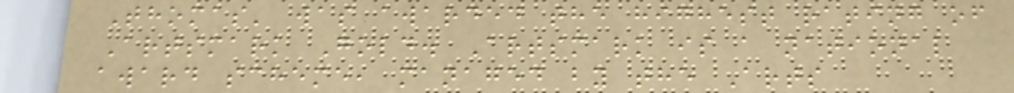Thomas' was awarded the highest rating of
Artsmark Gold. Artsmark is a national
award scheme, managed by the Arts
